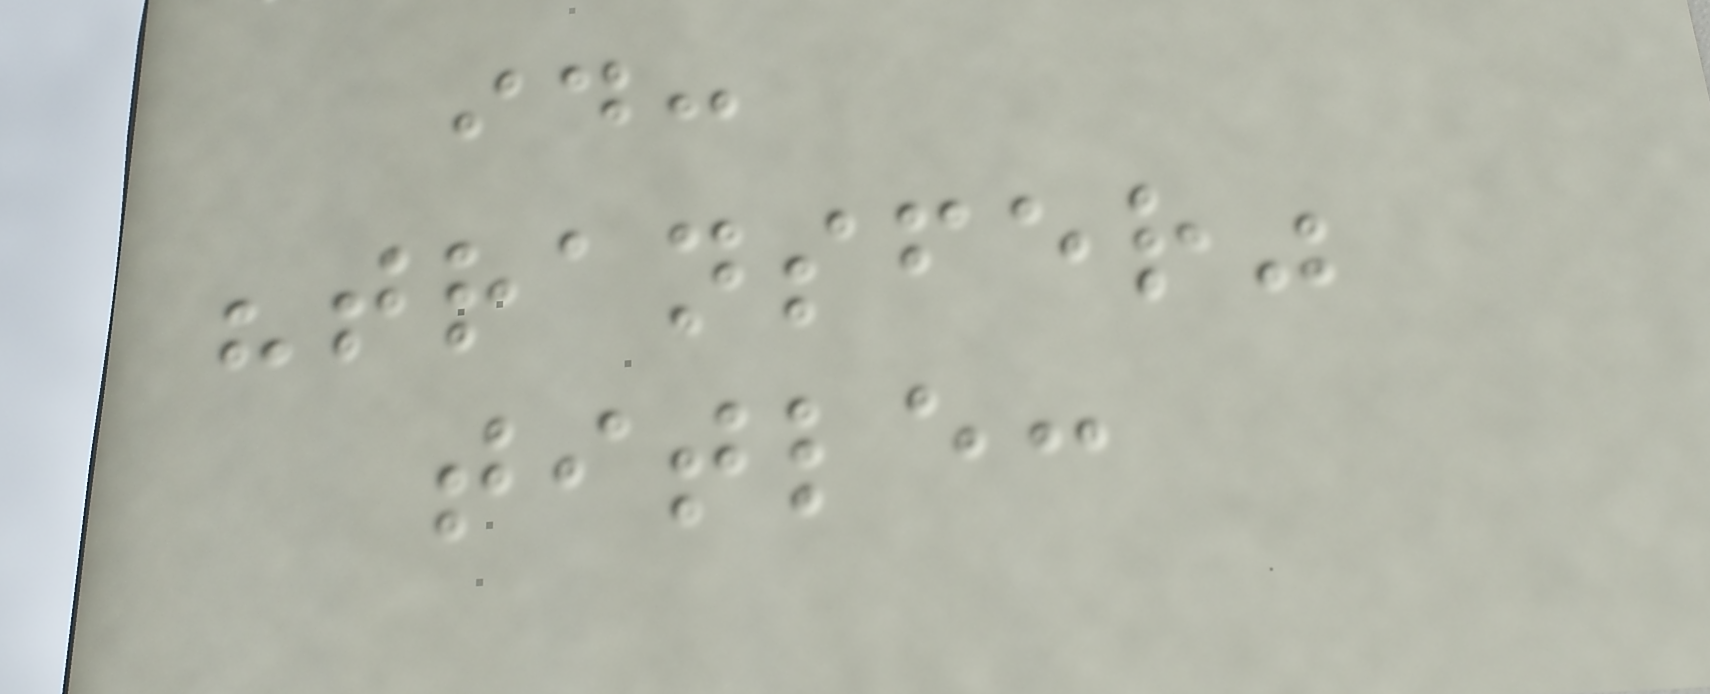id:
"transfer"
title:
